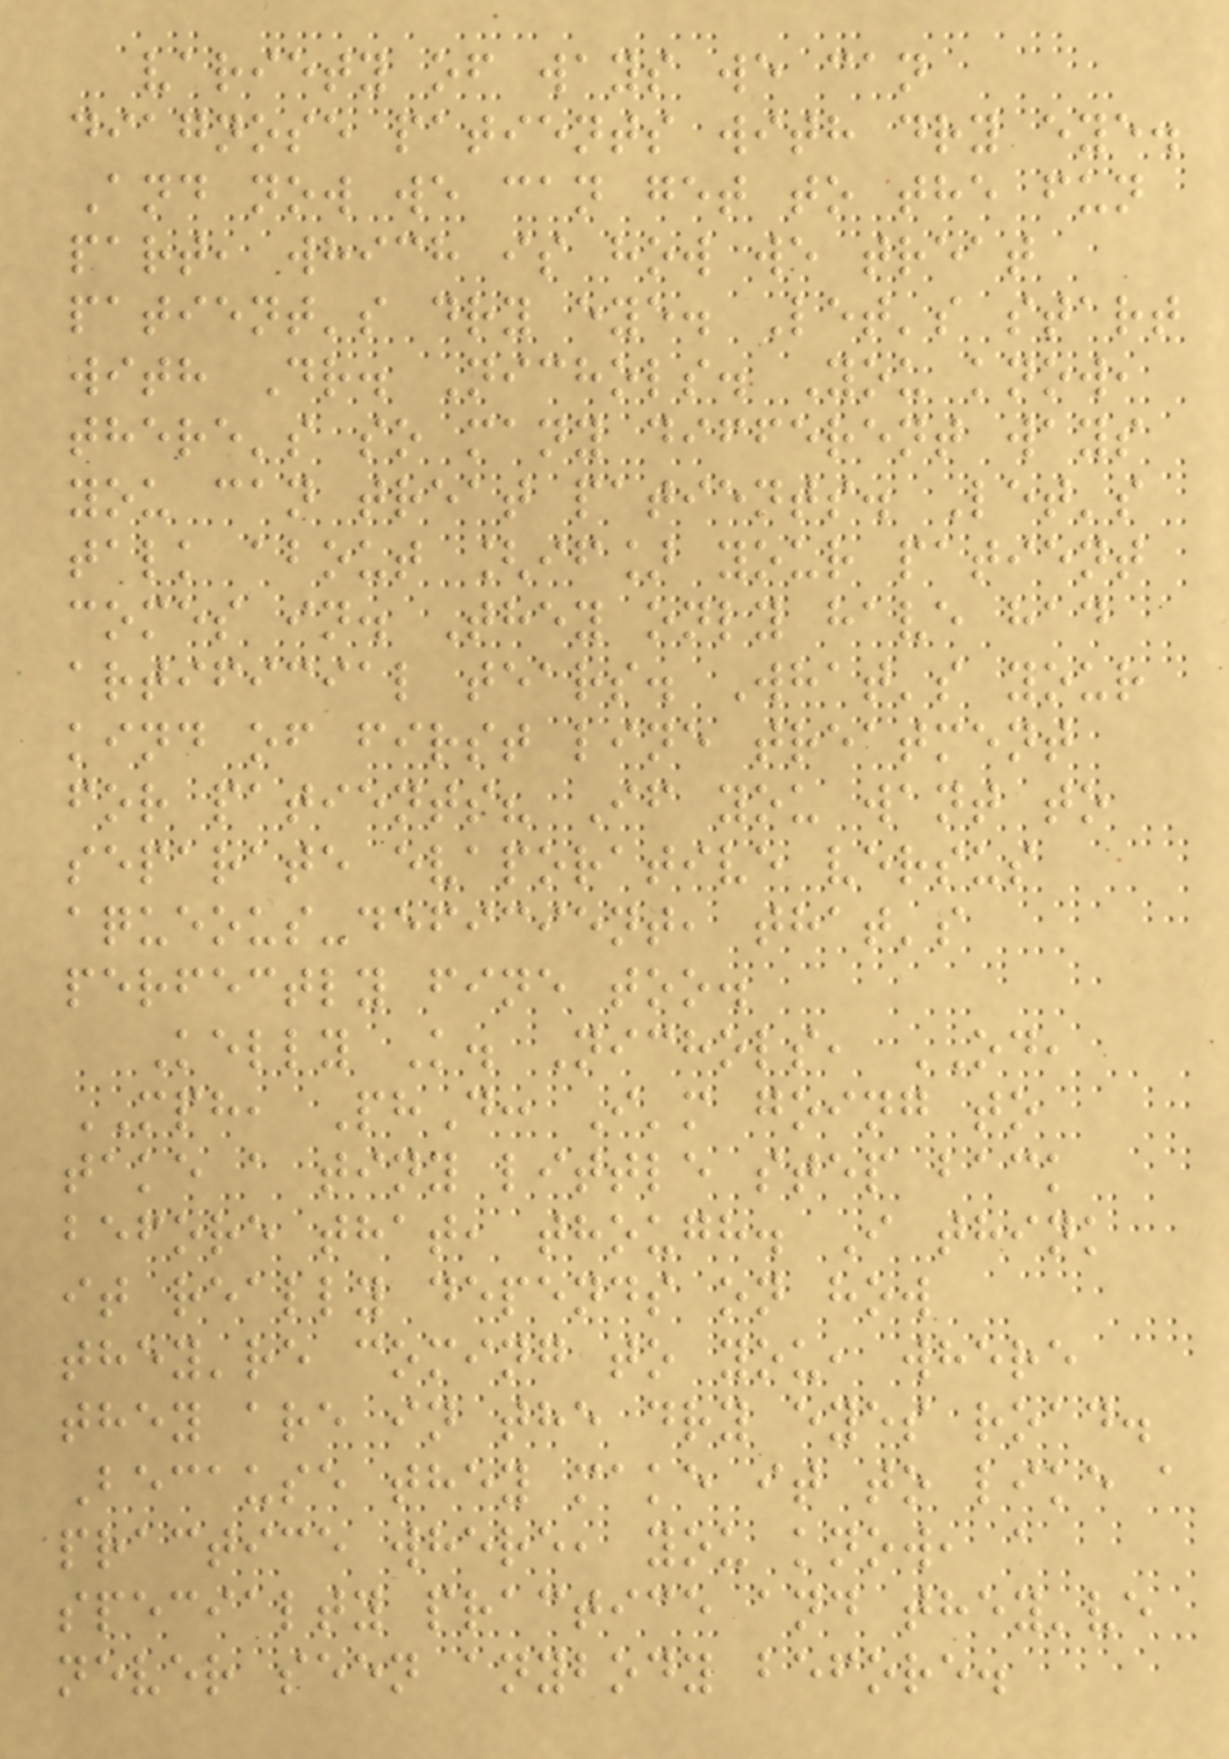variety of ways we can
diagnose patients with dry eye.
And now we can get to the fun
part, which is how we treat
patient's dry eye. Let's start
with Dr. Nichols. You know,
there's so many different ways
you can treat patients. Let's
talk about [if] your patient
comes in. They only have had
artificial tears. What's your
kind of first line treatment
for patients? If you want to
separate evaporative versus
aqueous-deficient, that's
perfectly fine too.
Kelly K. Nichols, OD,
MPH, PhD: I'm going to
take a tiny little step back
before that, though. I think
it really depends on how
they're coming to you, where
they are in the dry eyes road.
Because they make it to like a
practice where, you know, a
specialty practice and they've
never seen anybody before.
